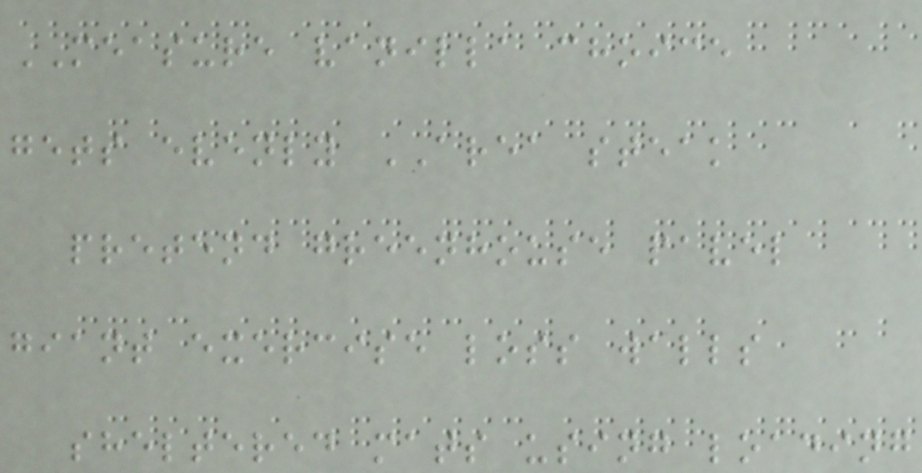MEASURE vanilla choice
gets evenly AREA steak
pretend greenhouse pavel
giant exercise loss walls
sheltered mats using loading
